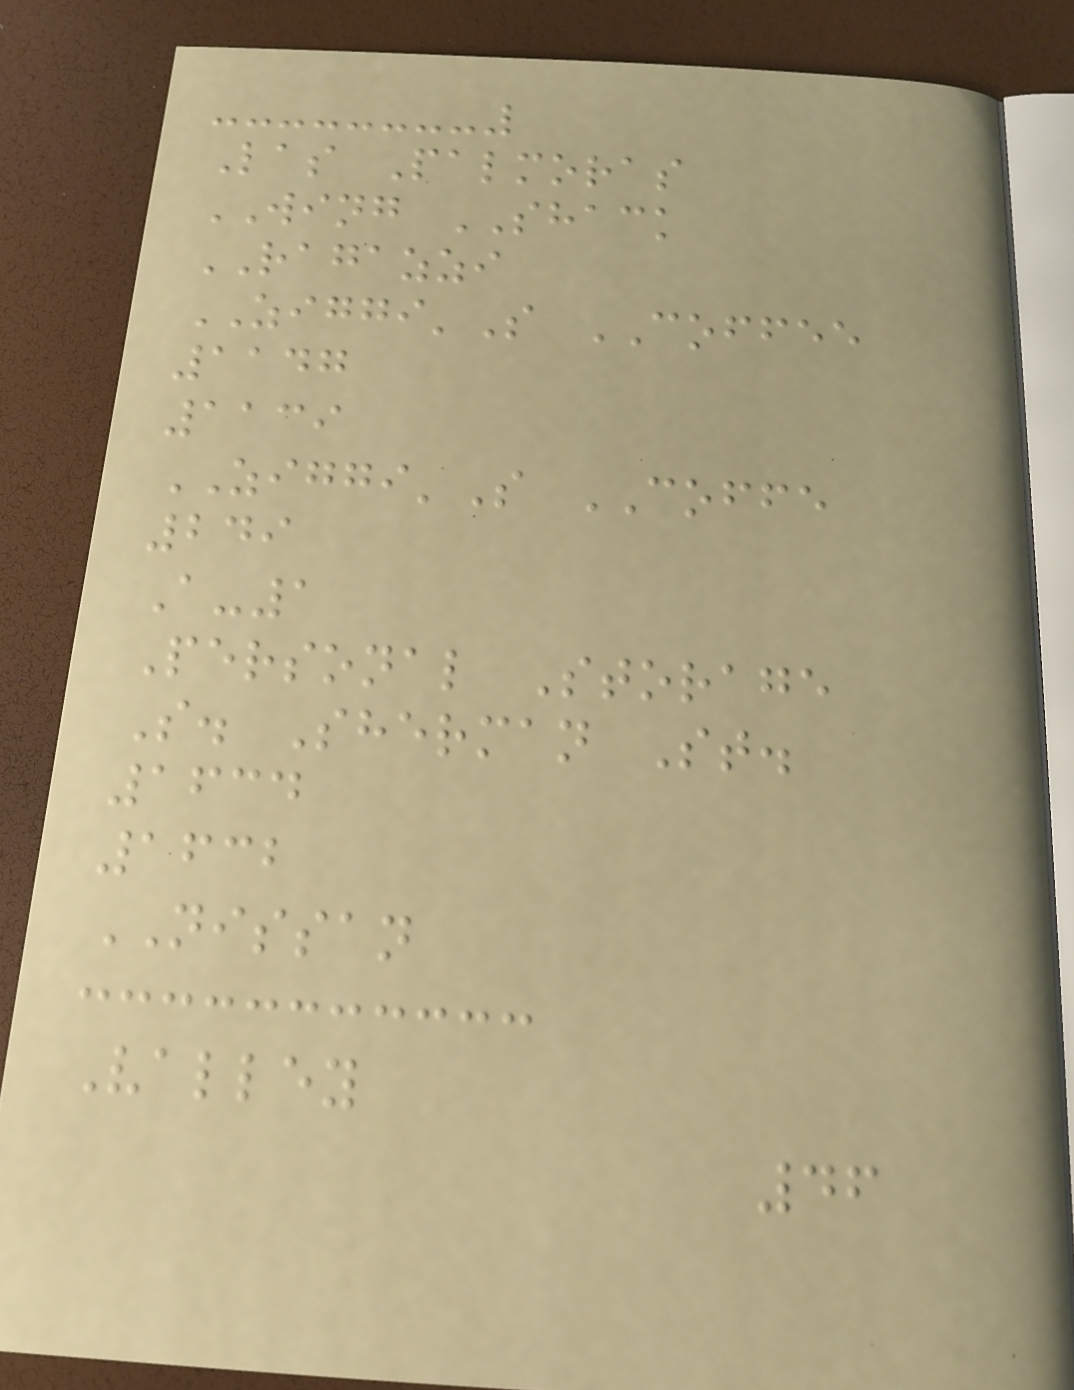Las Palmoras
WING SHACK
RAGAZZI
ZIGGI'S COFFEE
1147
1139
ZIGGI'S COFFE
249
A-1
Personal Storage
S. Sherman St.
1634
1632
NISSAN
Valley
46
